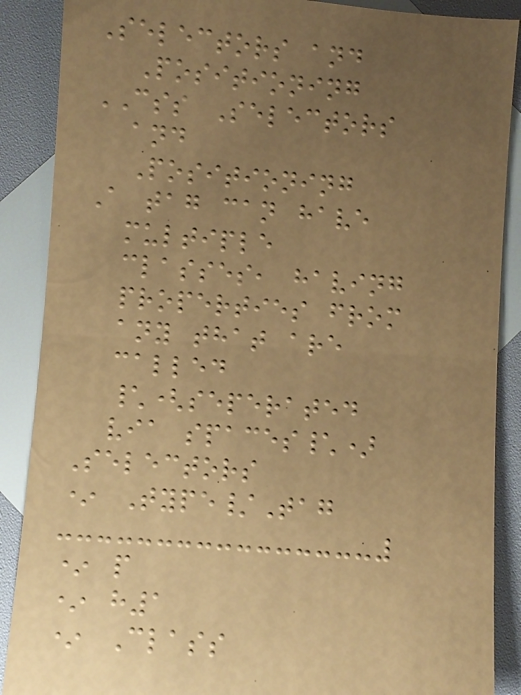Selectors and
Positioning
CSS Selectors
and
Positioning
A tag can have
multiple
classes, having
properties from
any that are
called
\(seperated
via spaces\)
Selectors
* Type/Tag
* p
* h1
* Class
